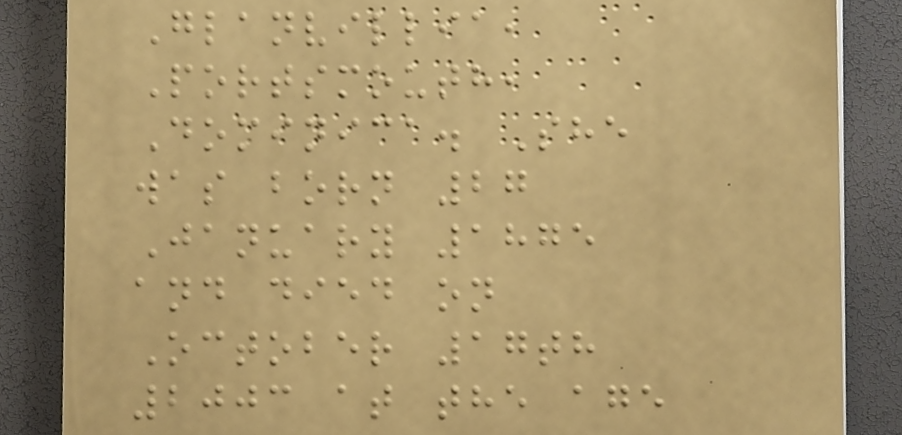Glanvillia,
Portsmouth,
Dominica. She
was born 27
January 1875
and died on
October 17th
2003 at the age
